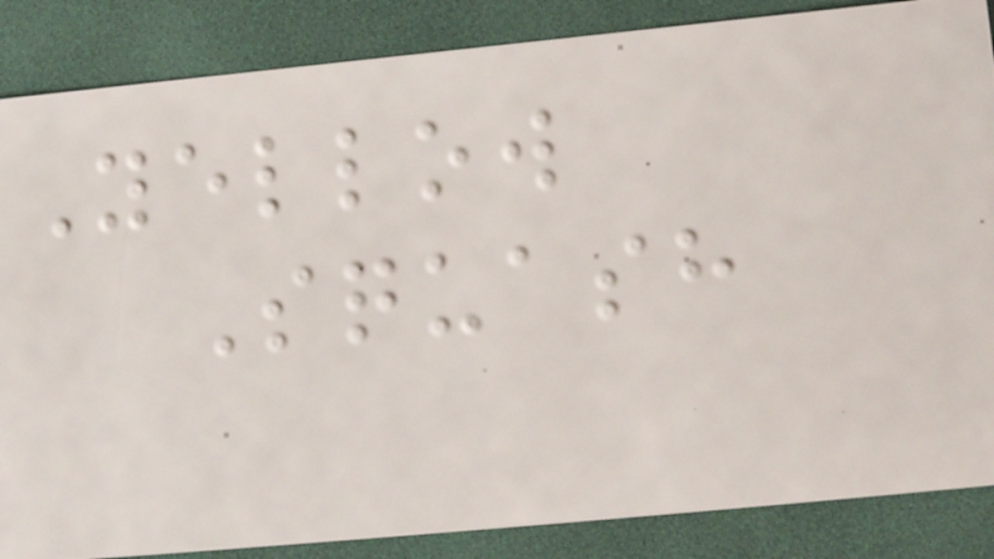Yellow
Squash
